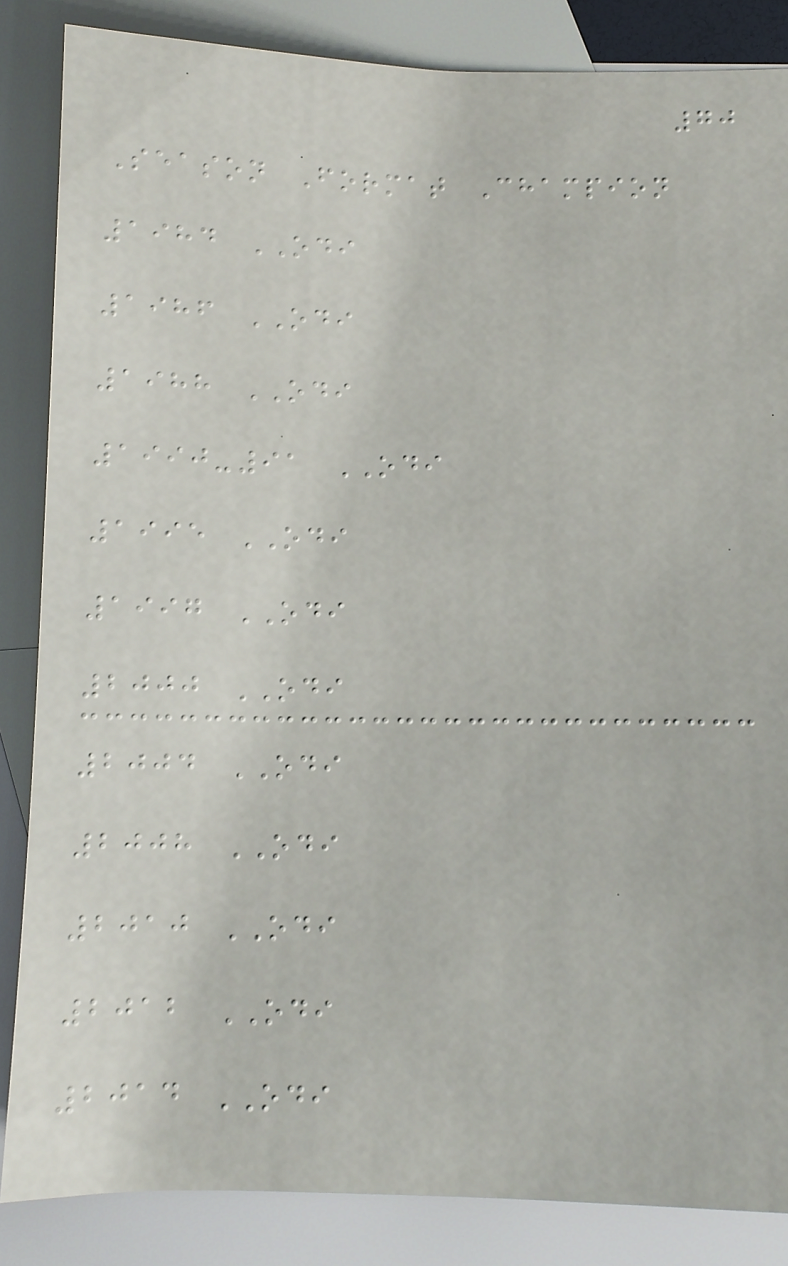70
Season Format Champion
1984 ODI
1986 ODI
1988 ODI
1990-91 ODI
1995 ODI
1997 ODI
2000 ODI
2004 ODI
2008 ODI
2010 ODI
2012 ODI
2014 ODI
